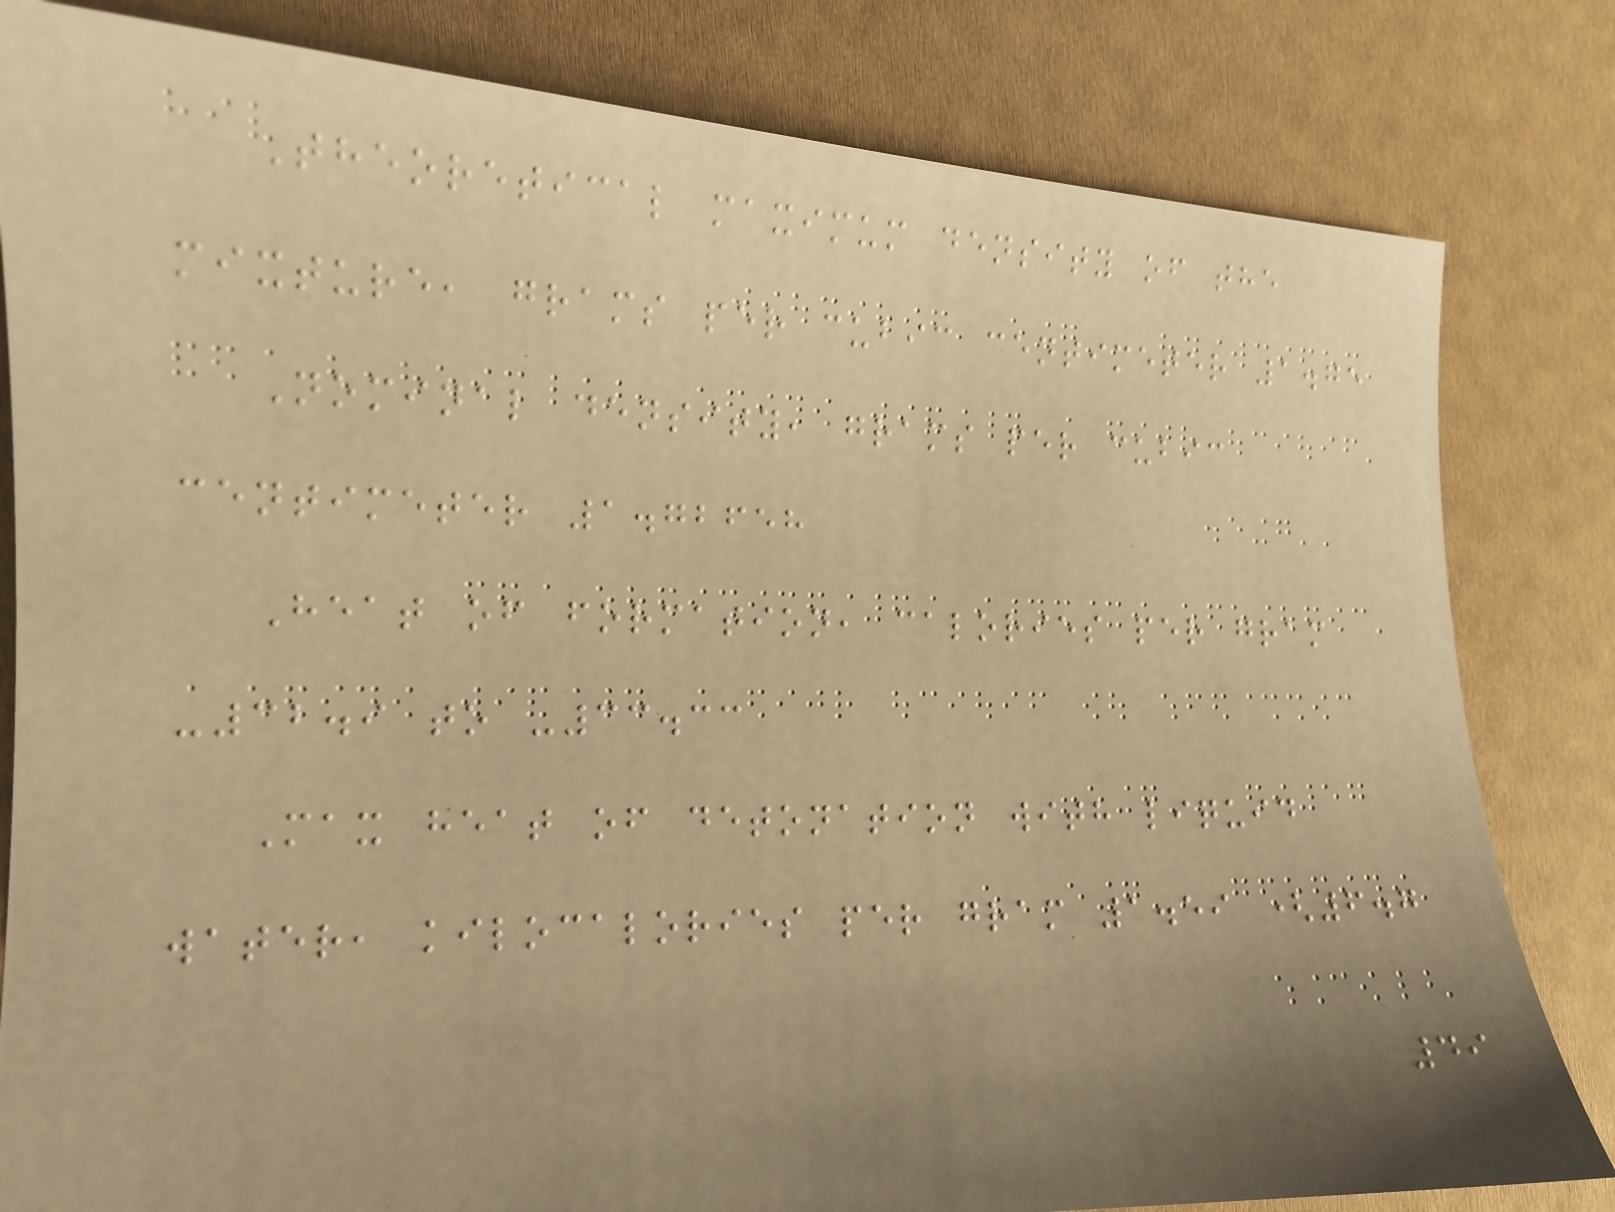Theoretical maximum density of the
mixture, grams per cubic centimeter 1.75
Nominal density, grams per cubic
centimeter 1.72658
Heat of formation, calories per gram
-32.9 to -33.33
Max heat of detonation with liquid
water, kilocalories per gram 1.59 (6.7
49
